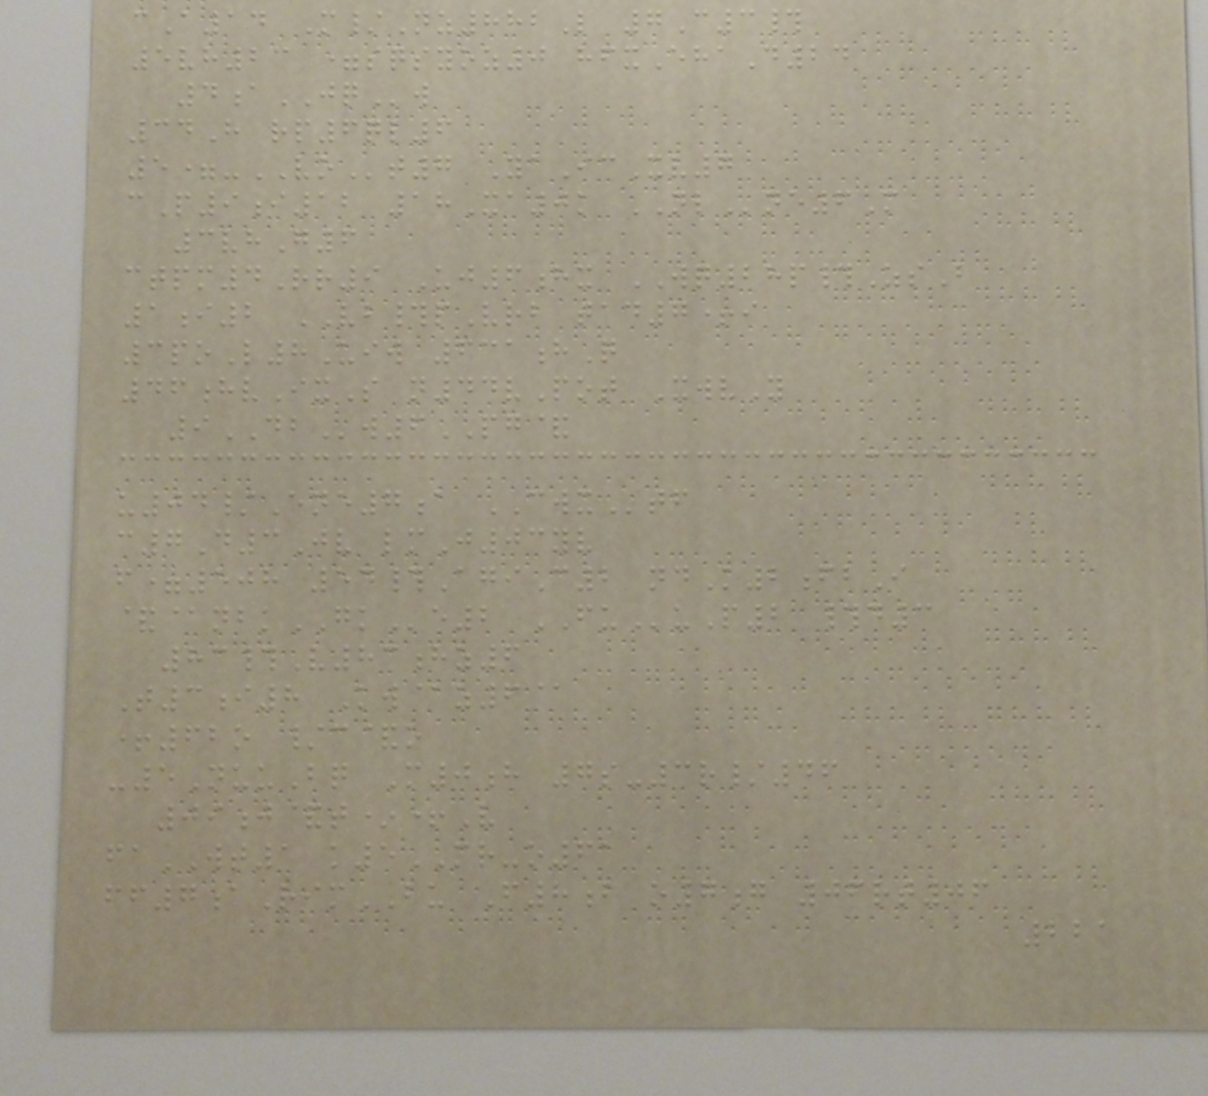cA14 M/Nz882L 7C3#
5vh23 =sqsyoz0 hfxEhaD24
4aJQw
34H rp6ql6
5=-VOt7 YaIcXv7
cP9i12 18Xa0k NLne6M
3vhG6
ctpm4Rr9 Uj6hx WQ28p#ZsB
1i2 VB#pVrb tad7+i
3poL8Uiw 631hQ
46hvIxS n44vPot XwvY
9DBw6PG&
u04/Ene7a CWXtf
c7D3Jv lmJ03yv
f=508 54#AgiC2 ndK2fbI
&@nbkGKe2 FUuP2 #d3
83#V83hz6
T3i8 Kw@z6@
+62o /c&o
-5NuuBq M0h 7s-3r/46
09j&t*+V
faWT1 k5MR-o61
ff7aRimBU F8b o7g 06rt06
221
